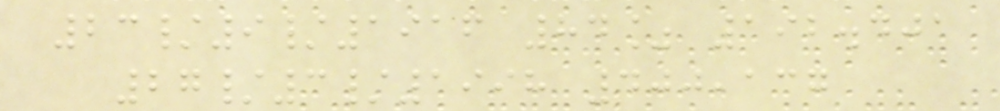23/9/1916 84% 192.401
27/3/1998 400,137
